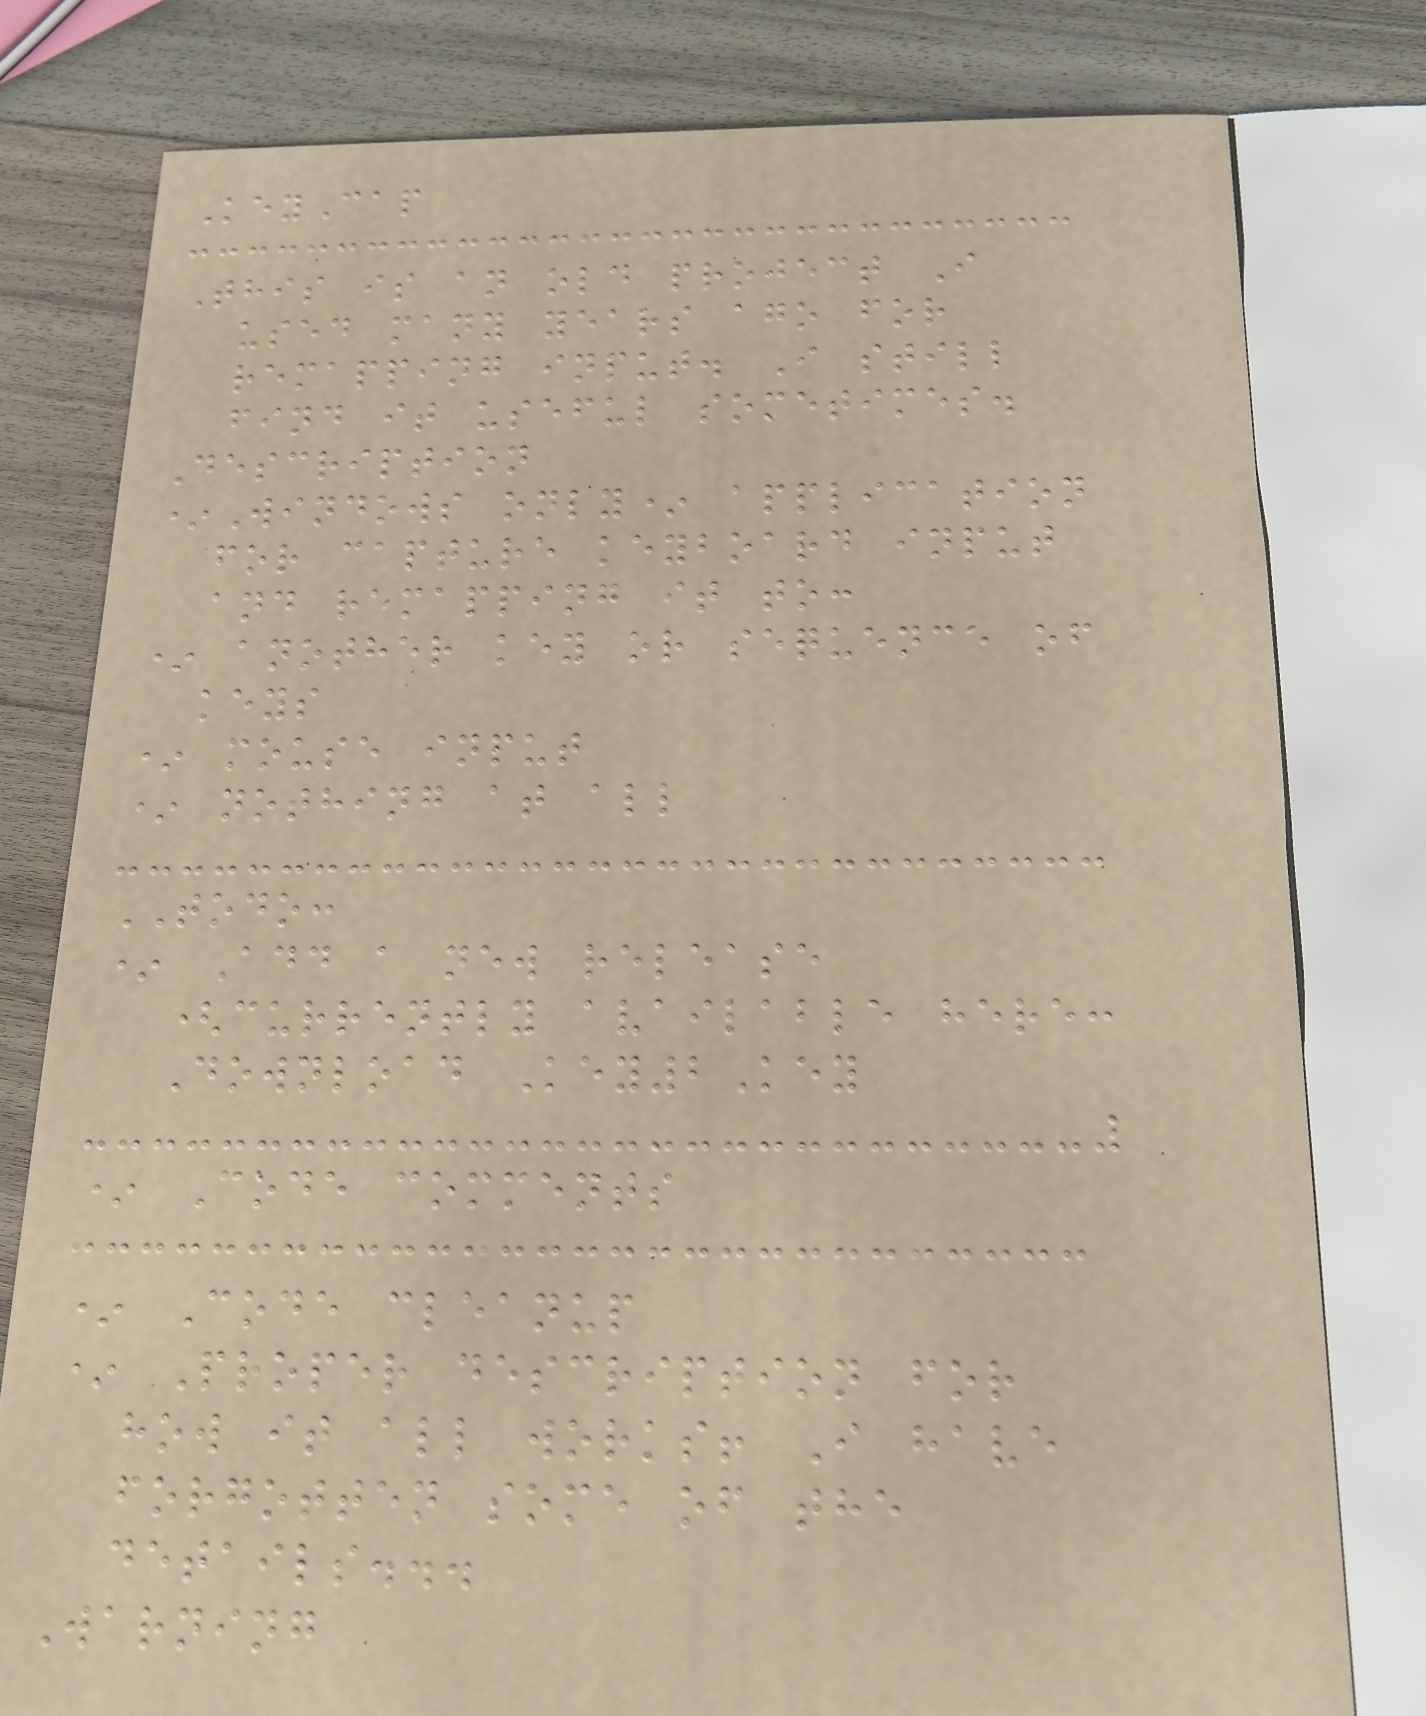KeyCap
This is an old project I
used many years ago for
remapping input. I still
find it useful sometimes.
Description
*Windows only* application
for capture keyboard input
and remapping it to:
* another key or sequence of
keys
* mouse input
* nothing at all
TODO:
* Add a new release
(currently available here:
Download Key2Key
* Code comments
* Code cleanup
* Proper description for
how it all works! I have
forgotten some of the
details...
Warning
